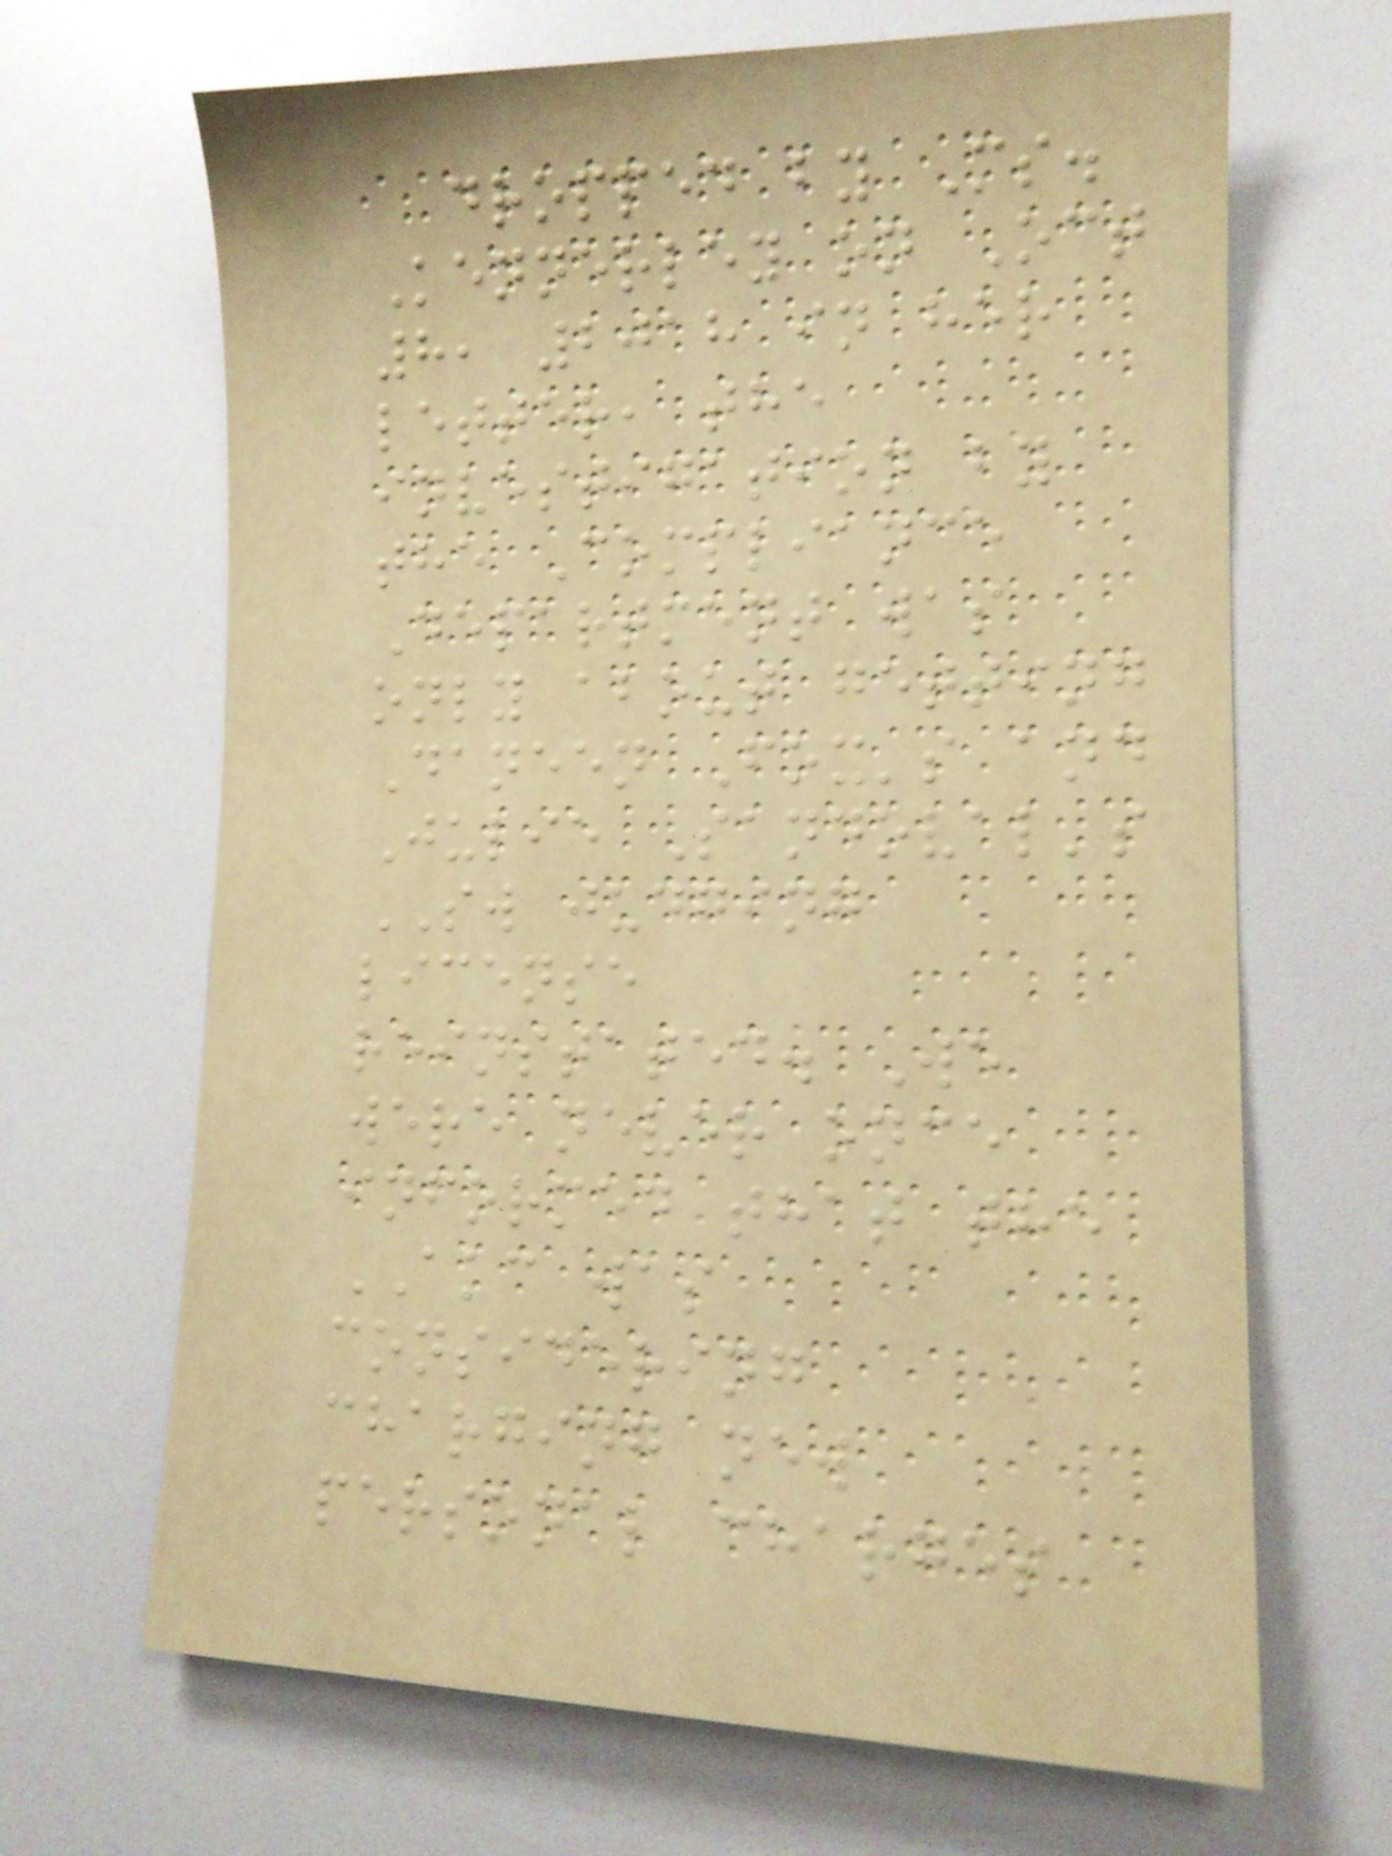dropped by Ms.
Kennerley on Oct
8, 2018 in her
letter, the
investigation by
the Compliance
Department was
only about getting
Daneen Fox's and
Julie Sandoval's
SW judging
license
reinstated. We
were never once
informed that the
AKC was
considering
charging new
personal charges
